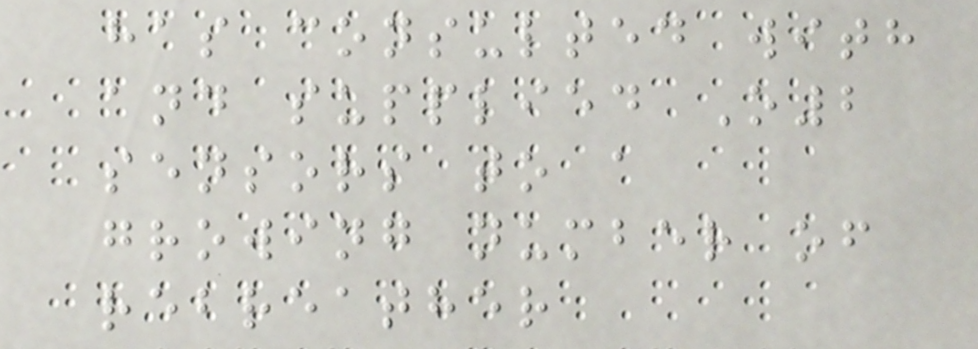has consulted with
and supplied O2
sensors to a
growing number of
rebreather
